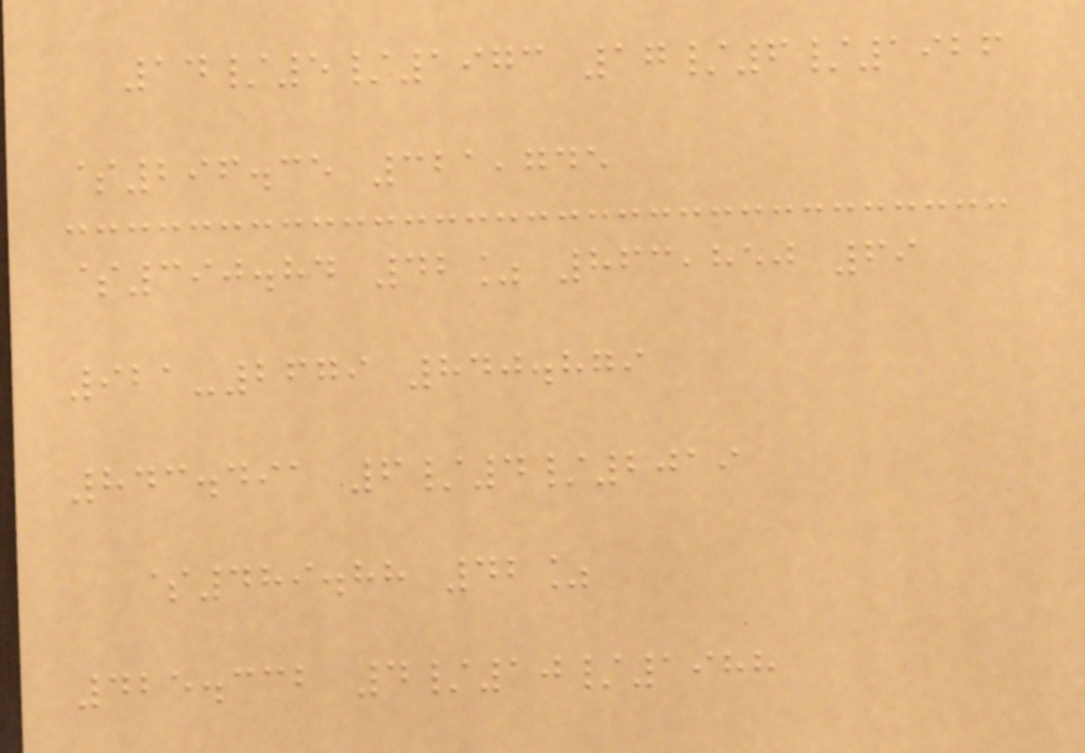14/5/1973 17/6/1926
$296.35 321,745
$390.84 42% 863,850 69
921-2679 840.879
843.491 6/4/2019
$489.88 42%
425.332 4/10/1988
